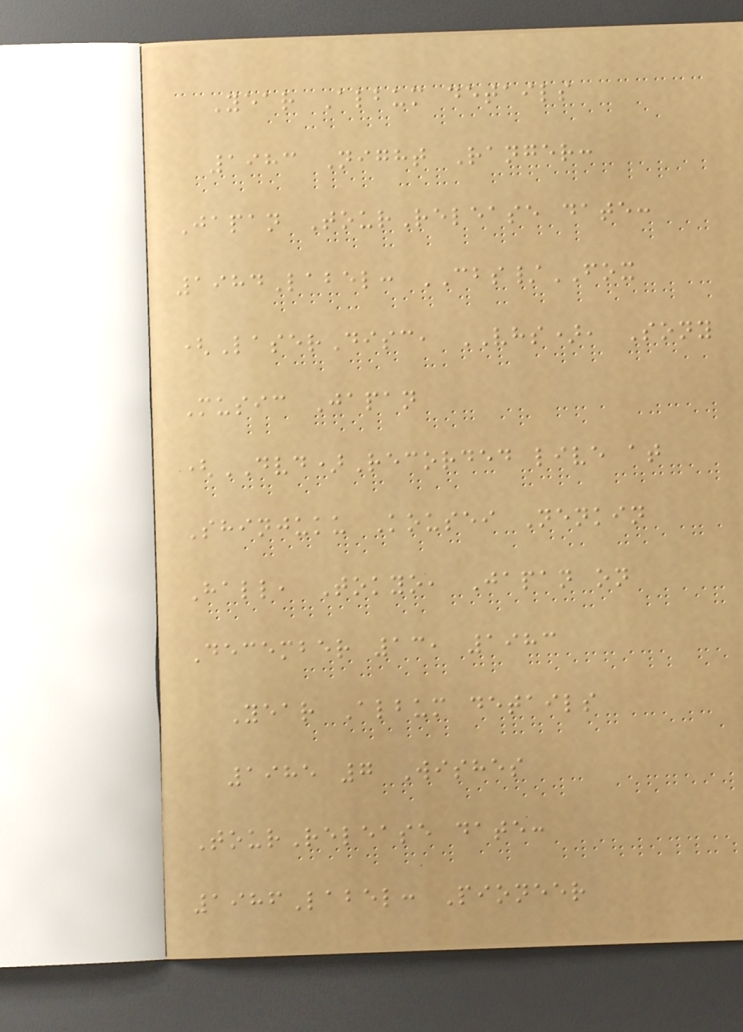Year Album details
1983 Night Ranger:
Japan TourRelease date:
1984Label: CBS/FOX
(LaserDisc, VHS), Sony
Music Japan
(DVD)Recorded live at
Shinjuku Kousei Nenkin
Hall, Tokyo, Japan on
December 13, 1983
Year Album details
1985 7 Wishes
TourRelease date:
1986Label: Pioneer
